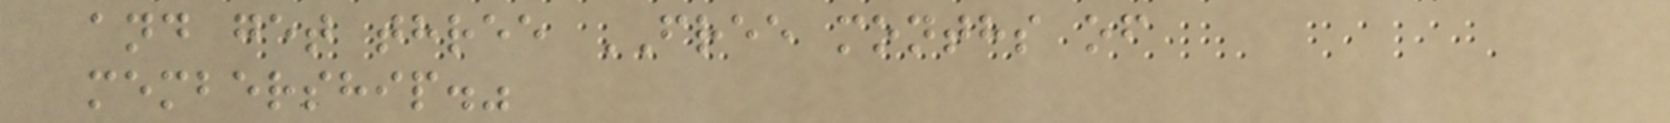and get three FREE months of
membership."
